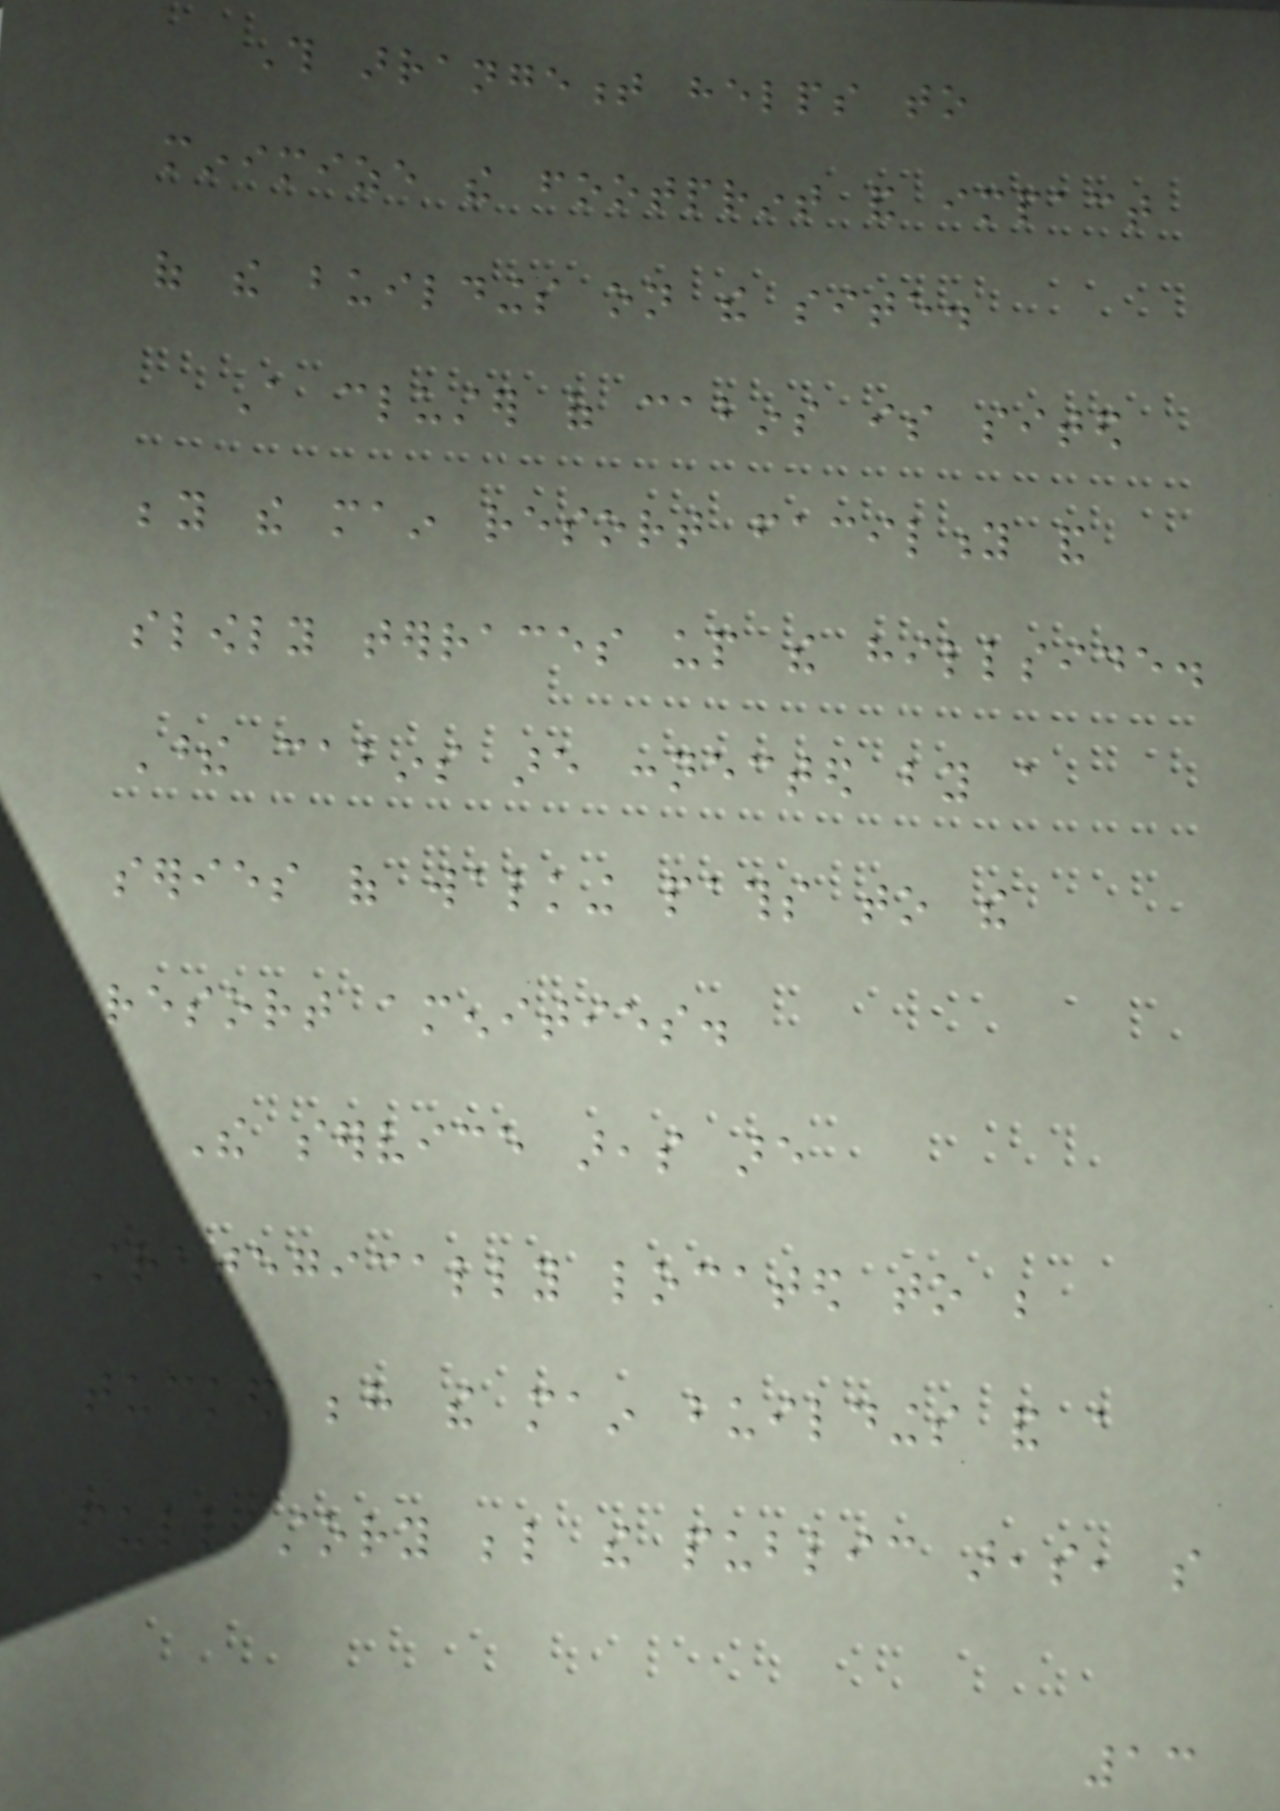This arrangement helps to
minimize the footprint and impact
of the buildings on the site.
A cluster of cabins is sited
beyond the main resort facility and
slowly terraces up the hillside.
These cabins are connected by a
series of walking paths to the
resort amenities.
The service areas are
strategically located to be
tucked behind the main buildings and a
full story below the public areas, so
13
